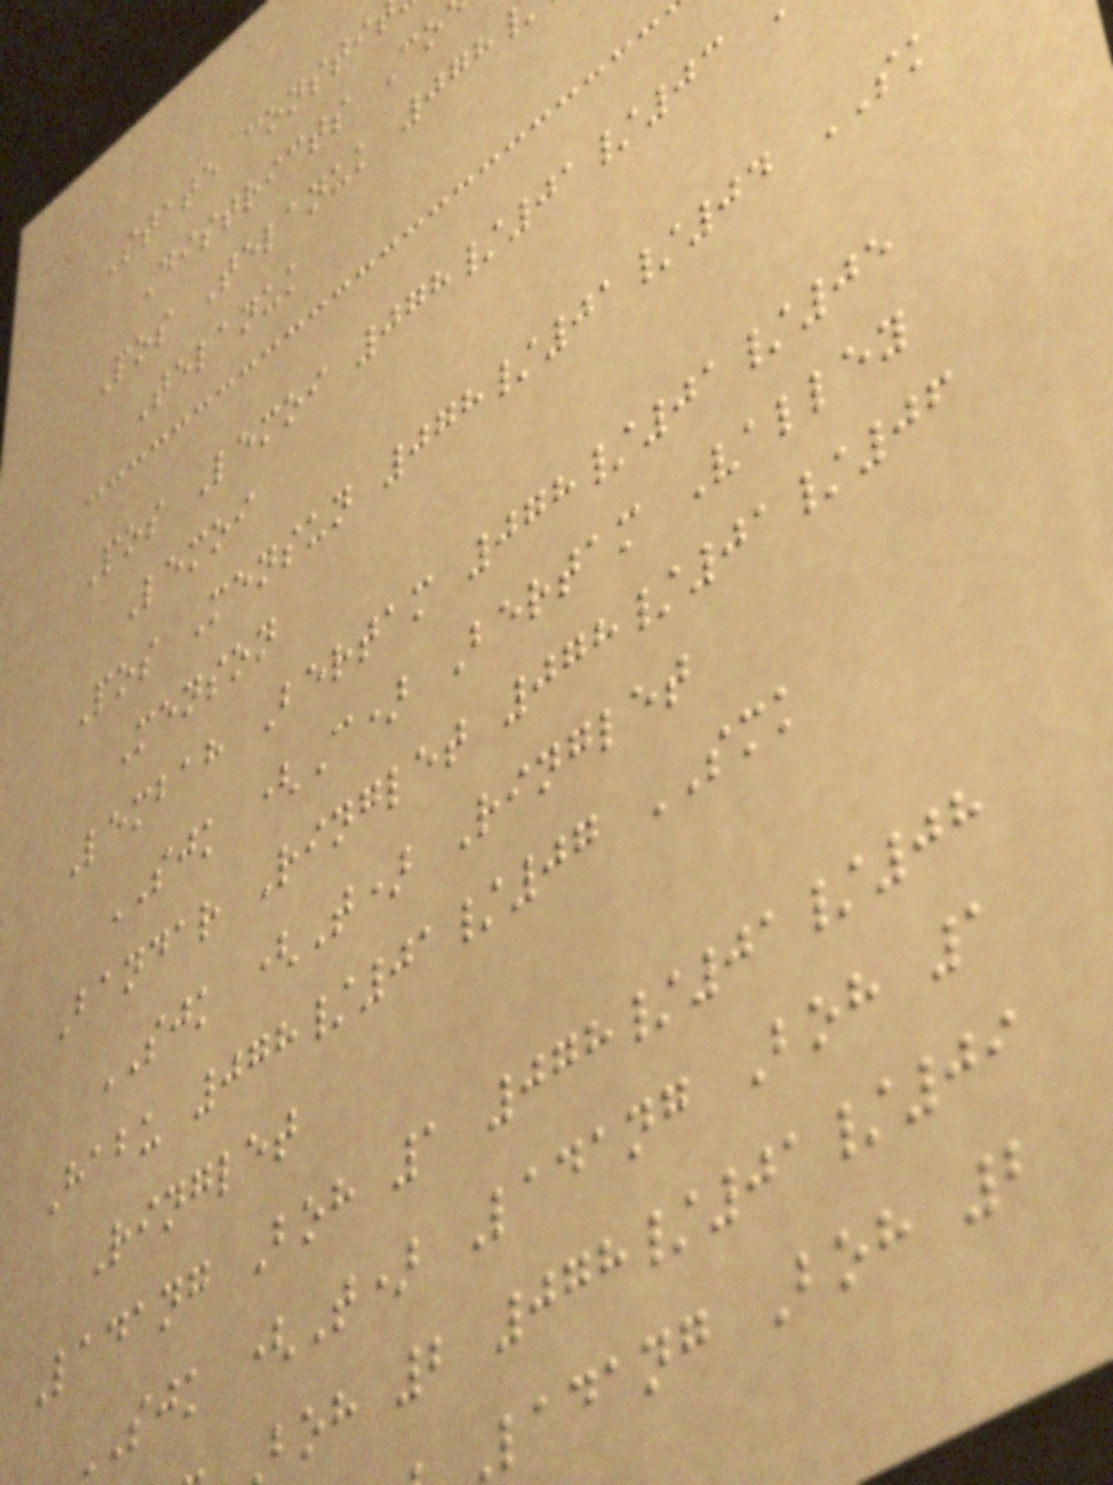State consti
Districts Co
Pos Telanuk 078
Telanuk
Pos Lemoi 078/01/03
Lemoi
Pos Mensun 078/01/04 SK
Menson
Lembah Bertam 078/01/05
SJK (C) Bertam Valley
Bandar Ringlet 078/01/06
SJK (T) Ringlet
Habu 078/01/07 SMK
Ringlet
Ladang Boh 1 078/01/08
SJK (T) Ladang Boh 1
boh 2 078/01/09
ladang Boh 2
